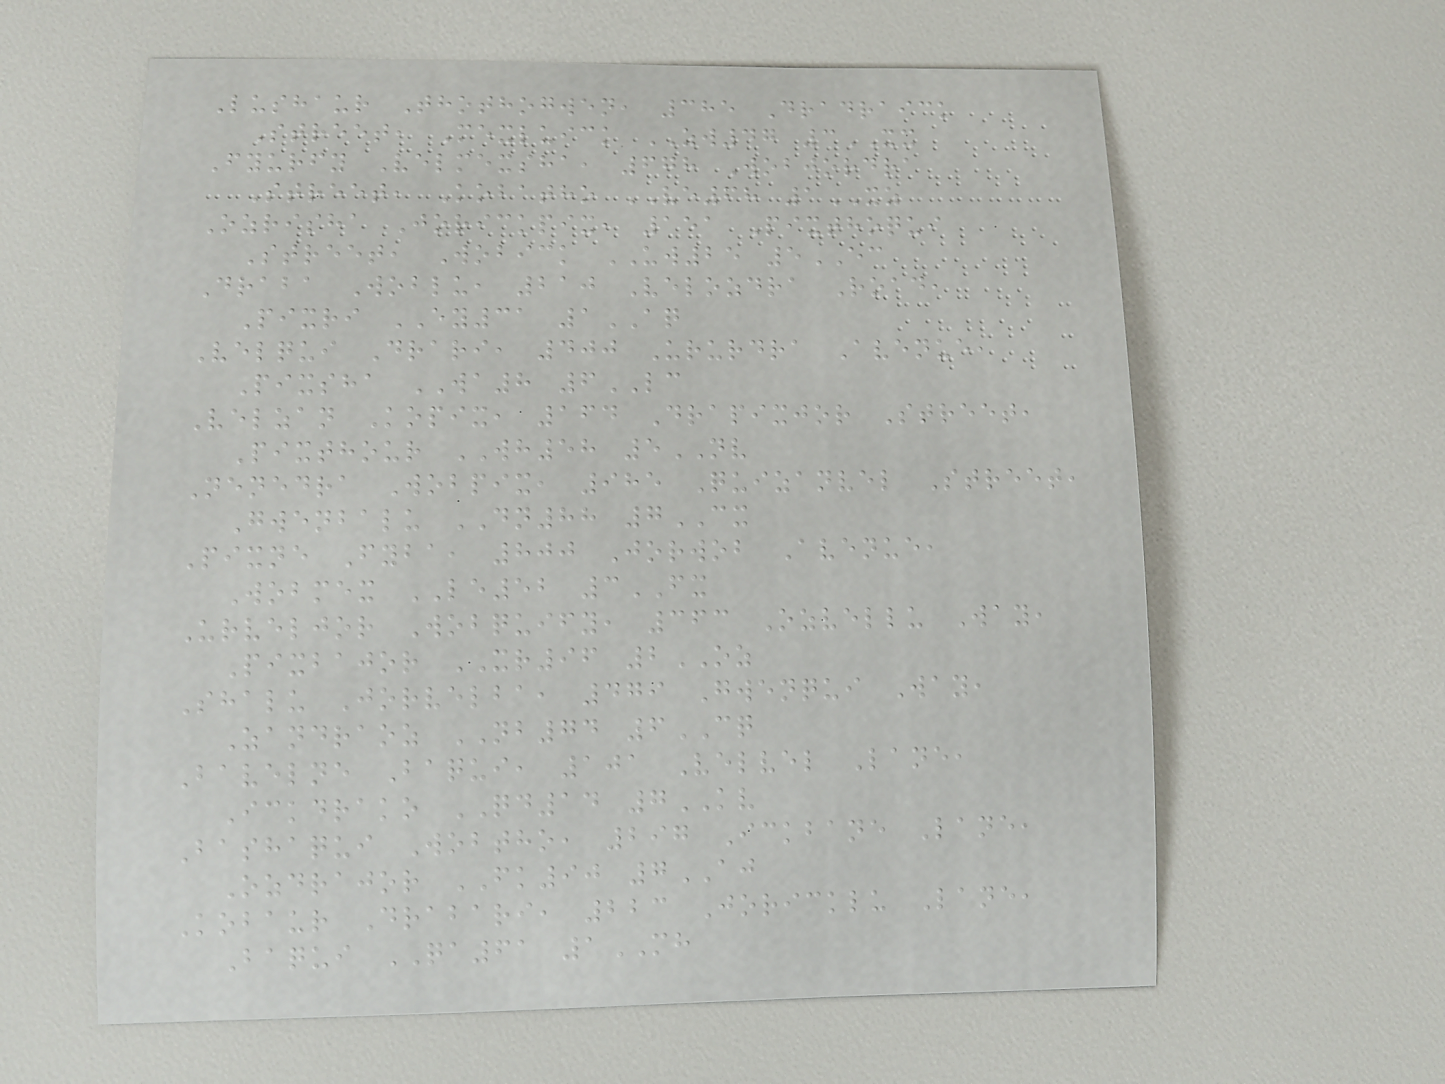Lushaur Thothogwen, 385 Dradraick
Street, Mexluick ZW47 3XX
Fyurfy Velmexsha, 678 Wobjordra
Street, Kobatho VE68 1XZ
Ozrisha Jorickpix, 151 Pixthoqui
Street, Wobick UW25 5EC
Draba Woblu, 210 Velozdra Road,
Pixri EY31 1AQ
Velqui Drari, 400 Ururdra Avenue,
Pixsha WA8 6LC
Velzan Kopix, 164 Drapixjor Street,
Pixthour WH58 5NV
Nenedra Wobpix, 985 Quizanvel Street,
Gwenbalu DN88 7CX
Pixne Fyba, 800 Jorwob Avenue,
Wobmex LE52 3FX
Urveljor Wobquify, 363 Ozvellu Way,
Pixbajor XR96 2OZ
Shalu Jorvelba, 479 Gwenqui Way,
Zandraoz NB74 6CQ
Bavelne Baqui, 101 Velvel Lane,
Ickdrako QD14 7KV
Bashaqui Wobtho, 297 Ickbane Lane,
Ozdrajor FK90 7AJ
Kobaur Drabari, 223 Joricklu Lane,
Baqui QA61 1MH
